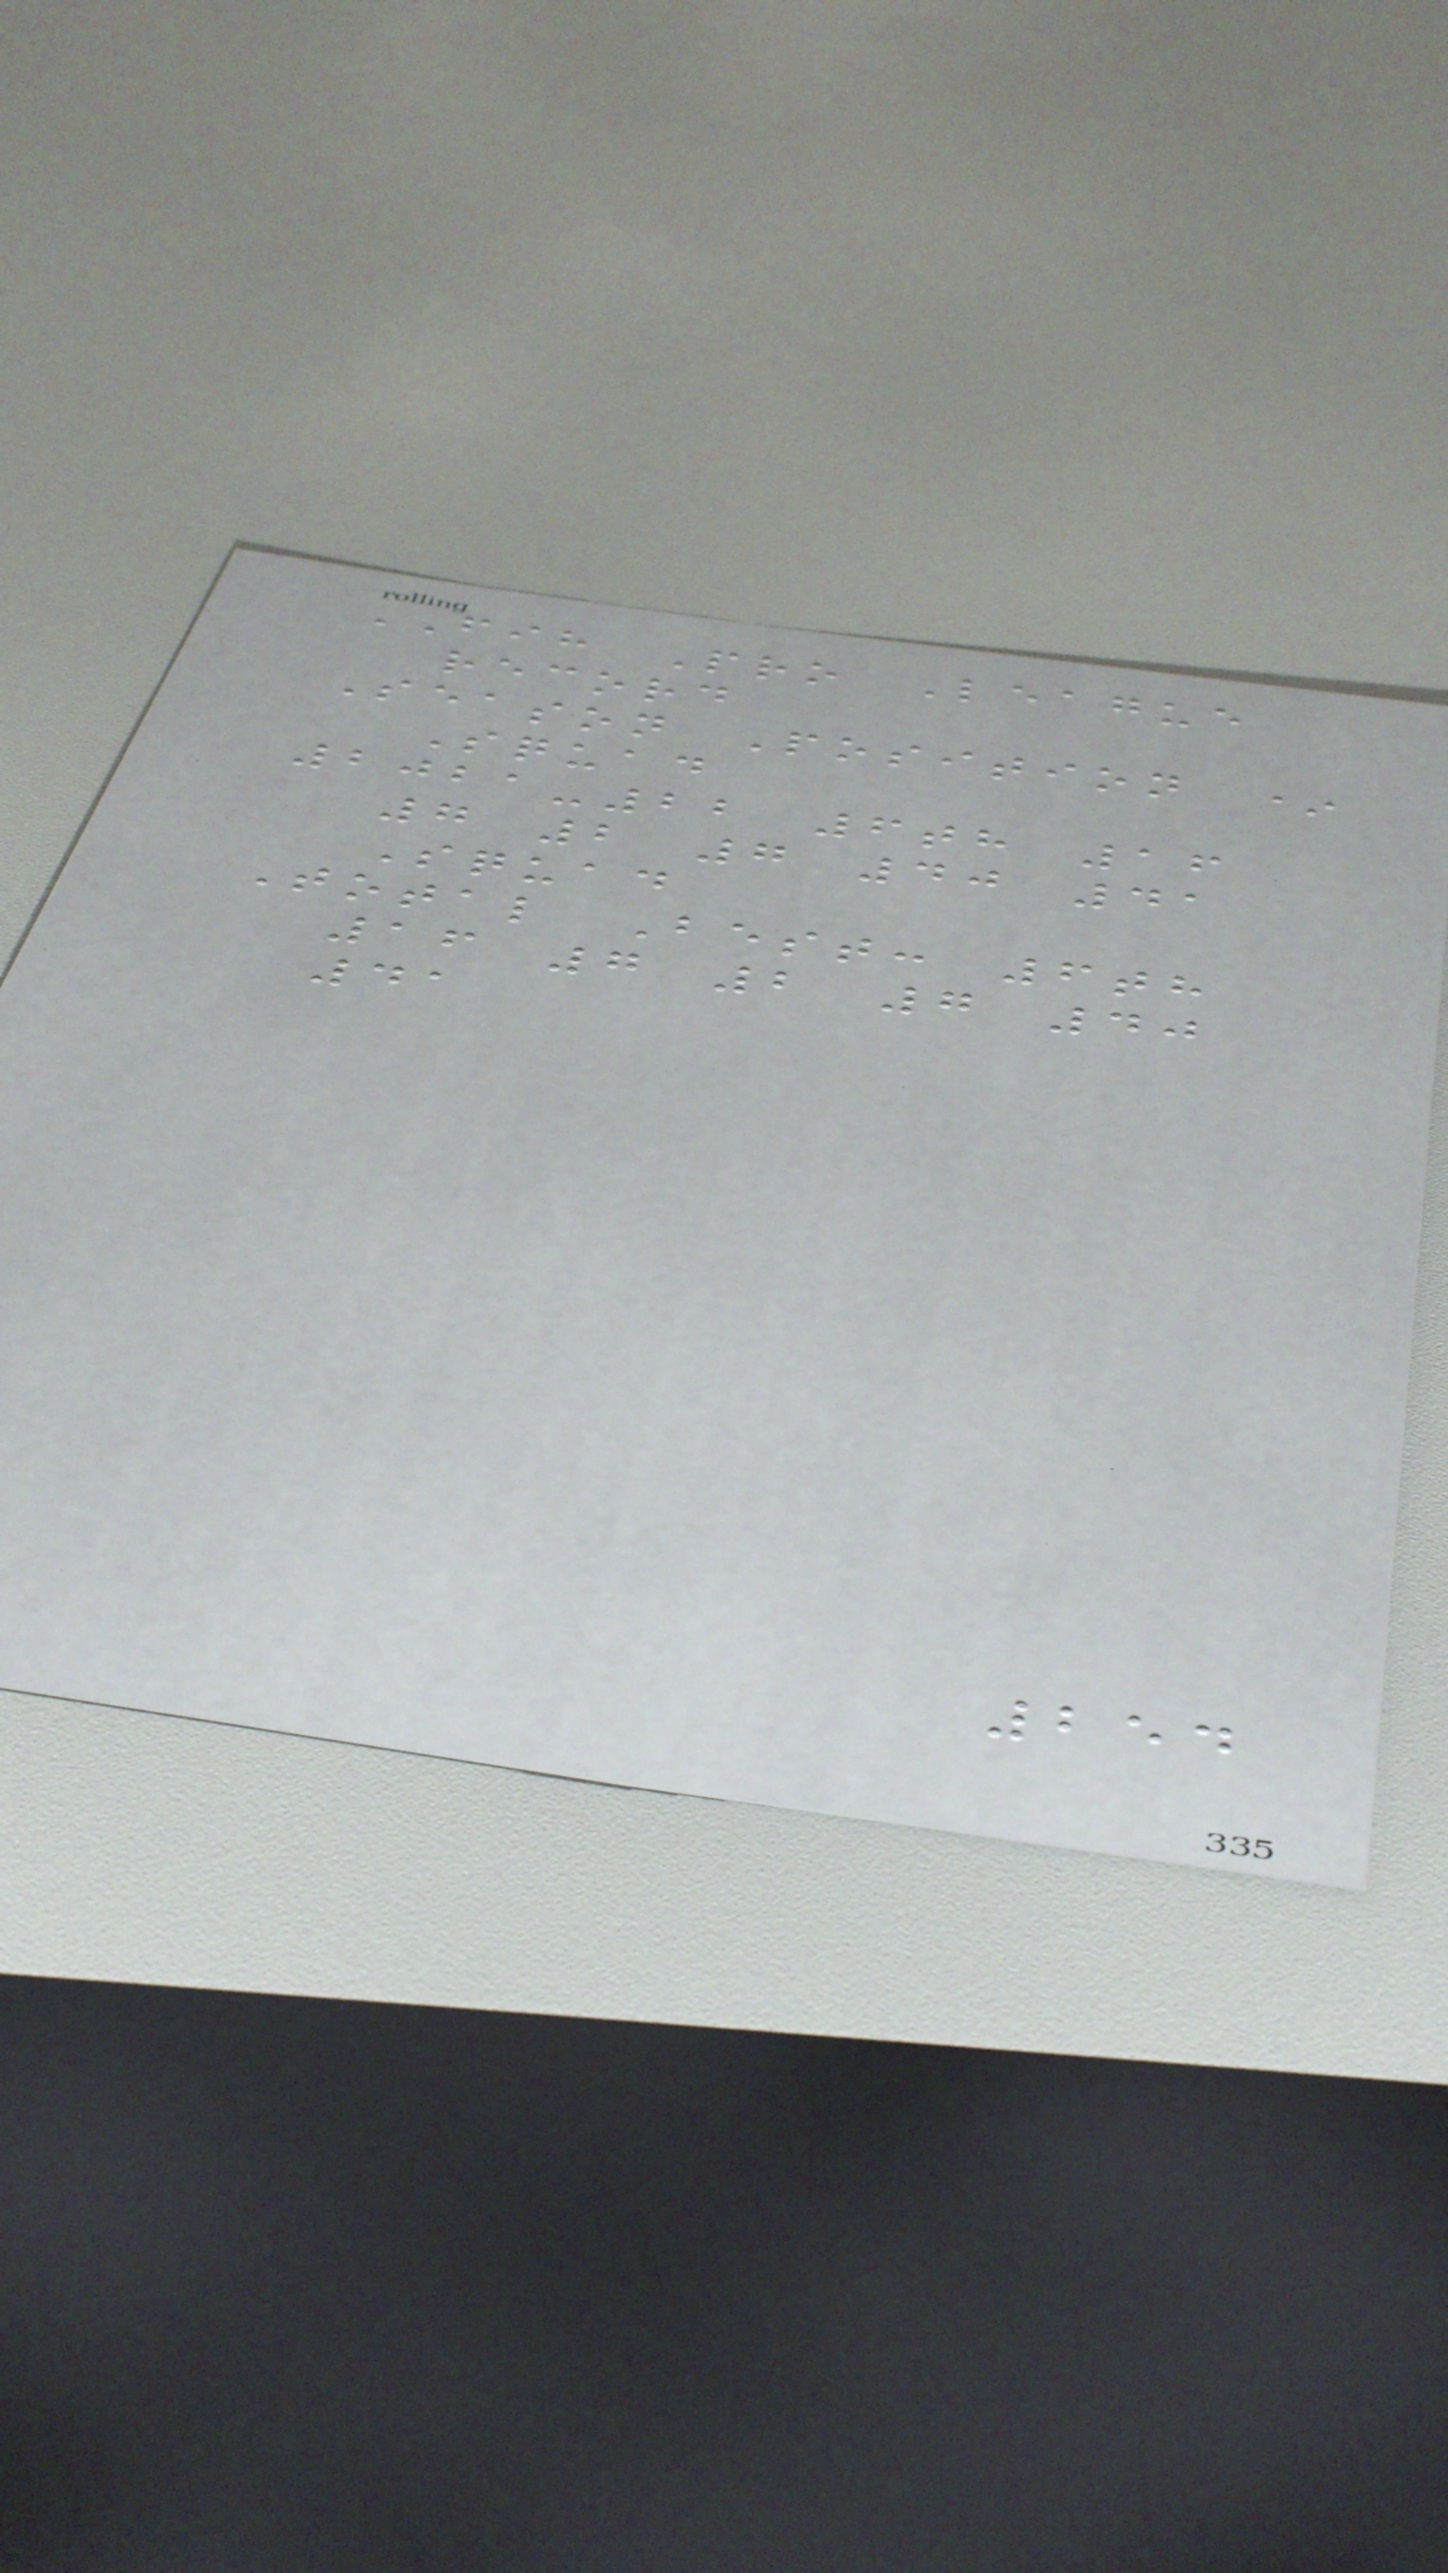FIH Pro League
record
Season Position *
Squad
2021-22 6th 16
7 2 7 40 41
Squad
Total Best: 6th
16 7 2 7 40
41
254
